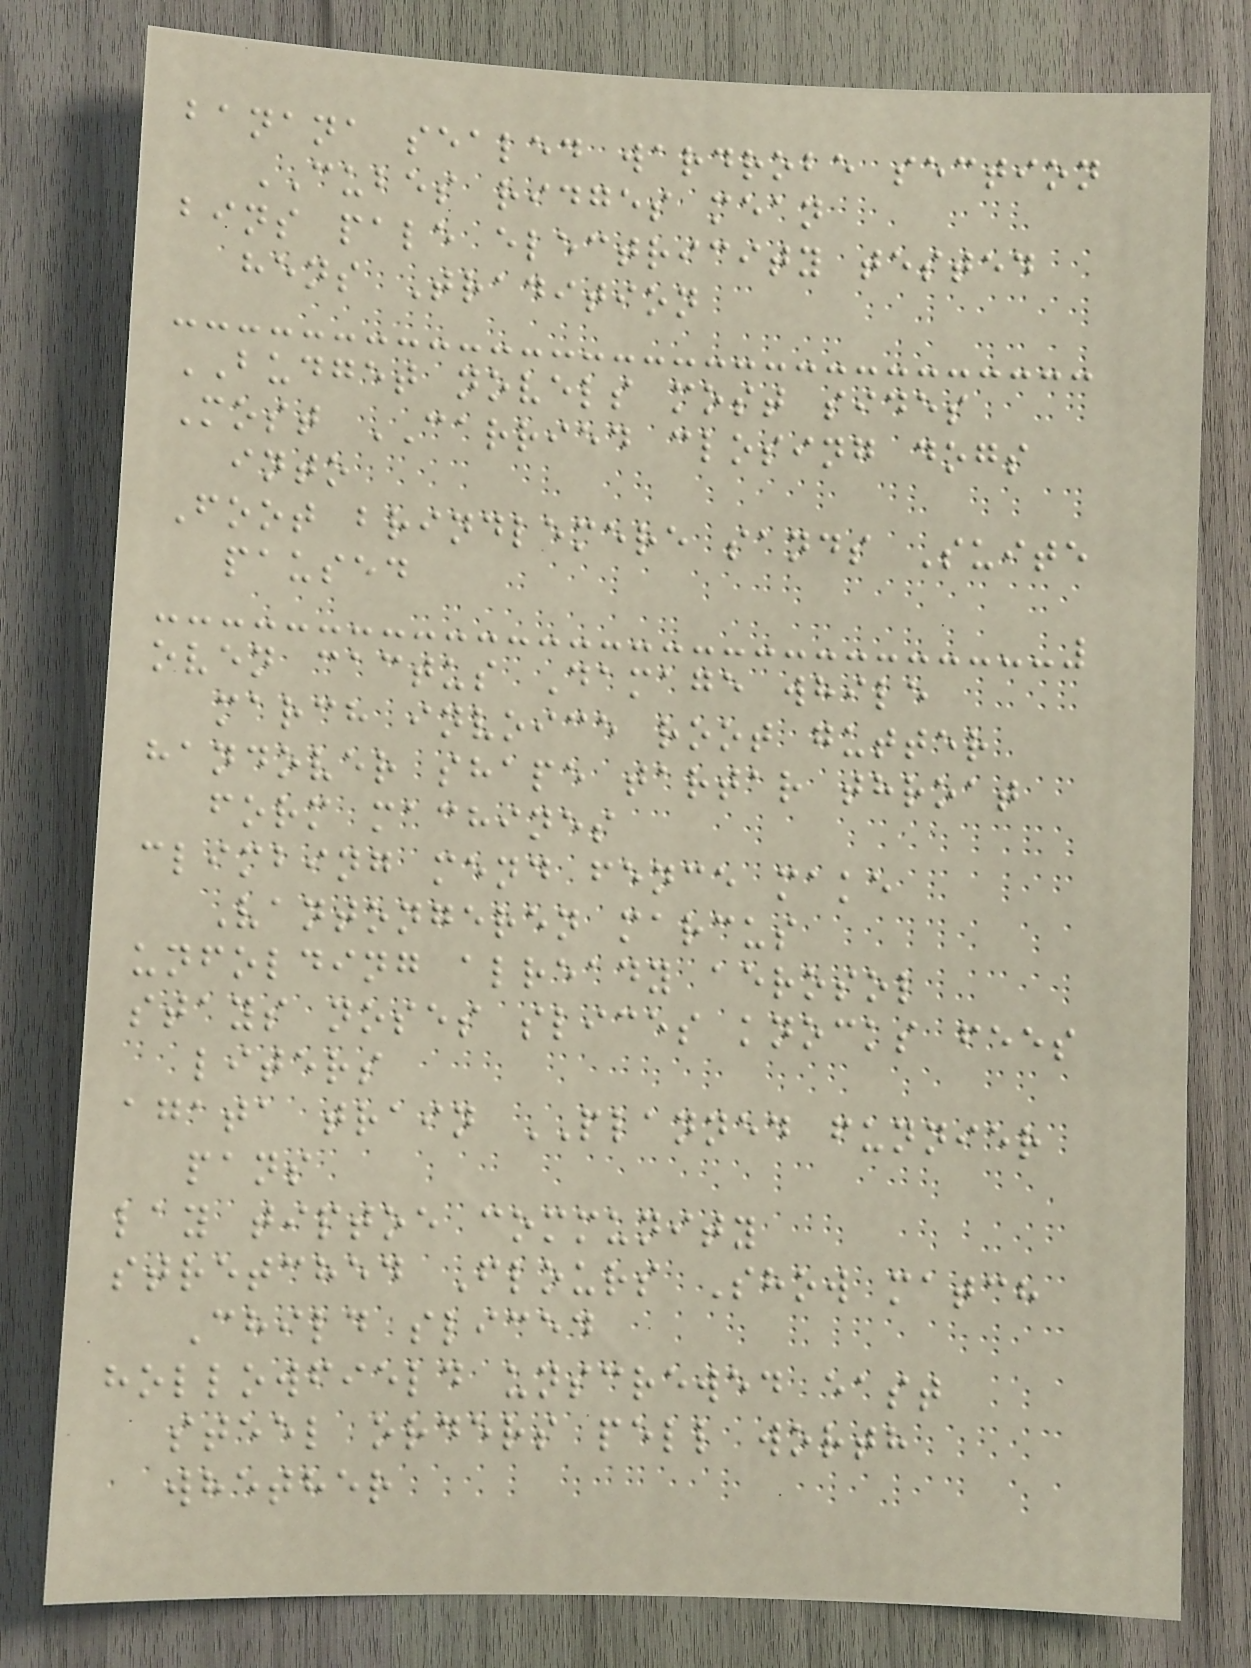banana sealed wardrobe section
CUBES ridges mean
bins pale electricity tested
hens Tradition
BUDGET novels most sides
Most CARRIED closing dogs
into
Foot brindlemere sands Suite
paused
oven cactus Damage while
march invoice root gutter
handover shape tartar throat
form machines
climbing mend fence make
Vantongeren marcus
unfolding already aerosol
stays noses slices knocks fees
liters
agata train PLANNED funnier
pans
lay tiptoe community
stretched Flours Show match
Child sliced
hollowfield unscrewed east
steel orders pell worth
whether
